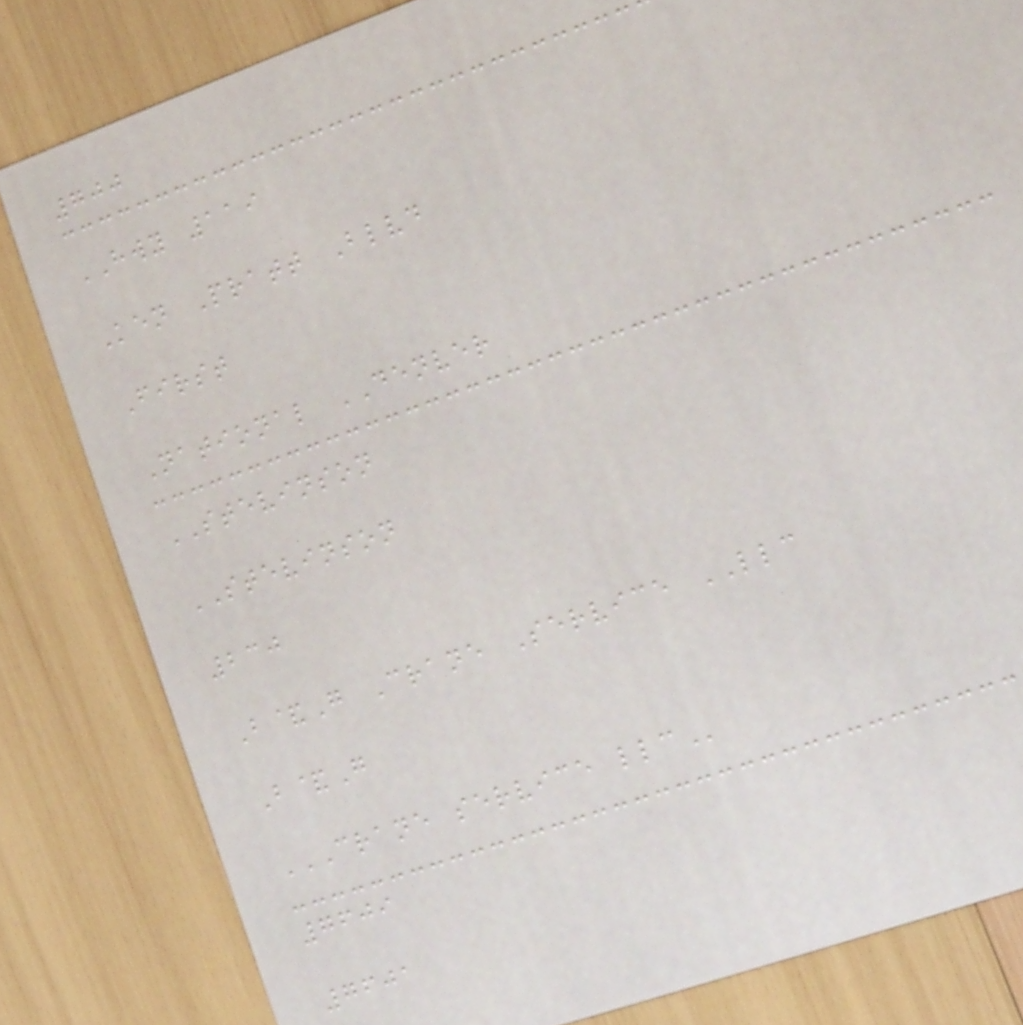700
HWY 119
Ken Pratt Blvd
First
National DENVER
STEVINSON
STEVINSON
230
B&G Crane Service LLC
B&G
CRANE SERVICE LLC
7609
7601
